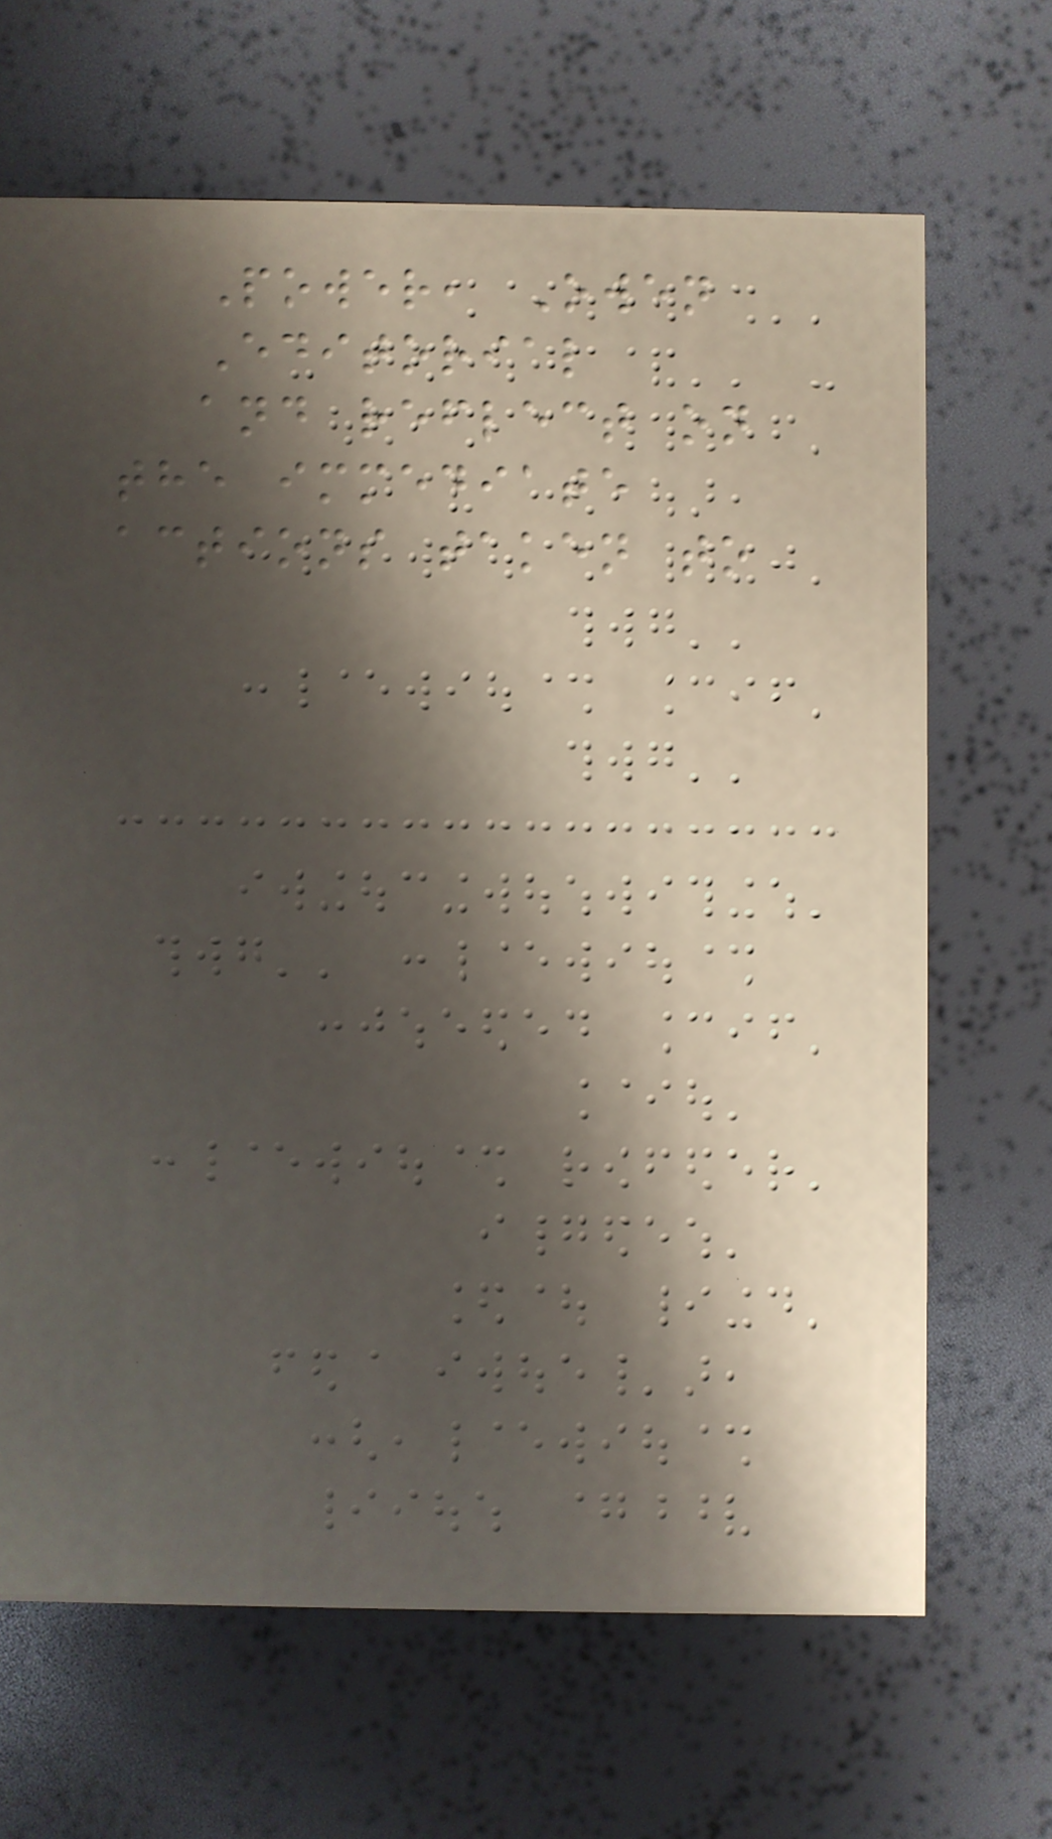Power, Owen
Editorial
and reflect on
the immediate
actions taken to
